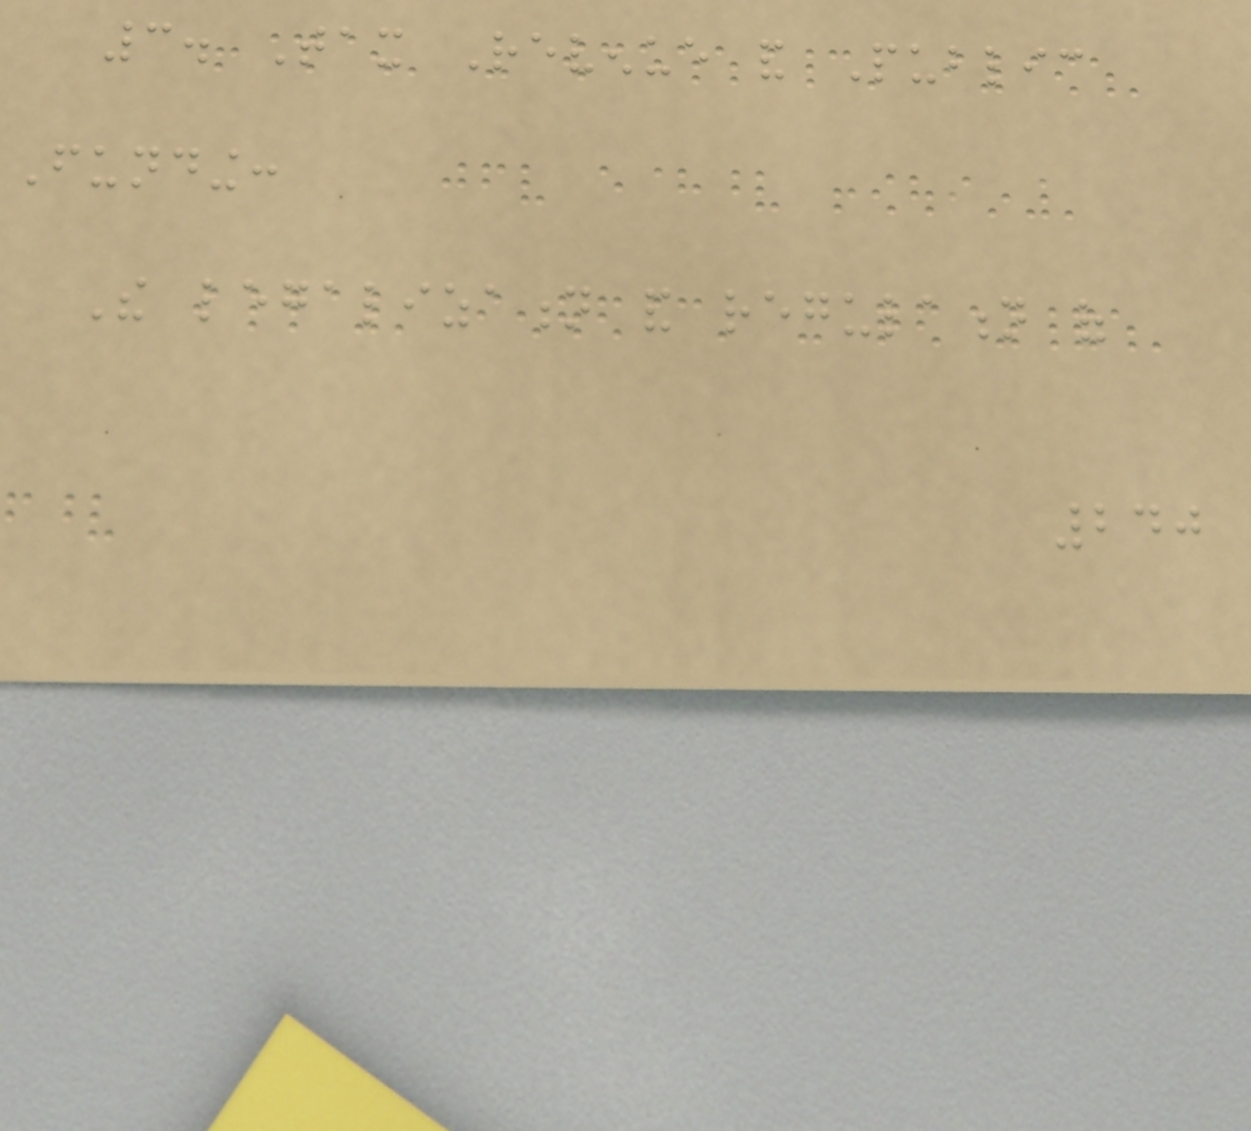3. Tax Revenue and Public
Funding:
The legalization and regulation of
240
